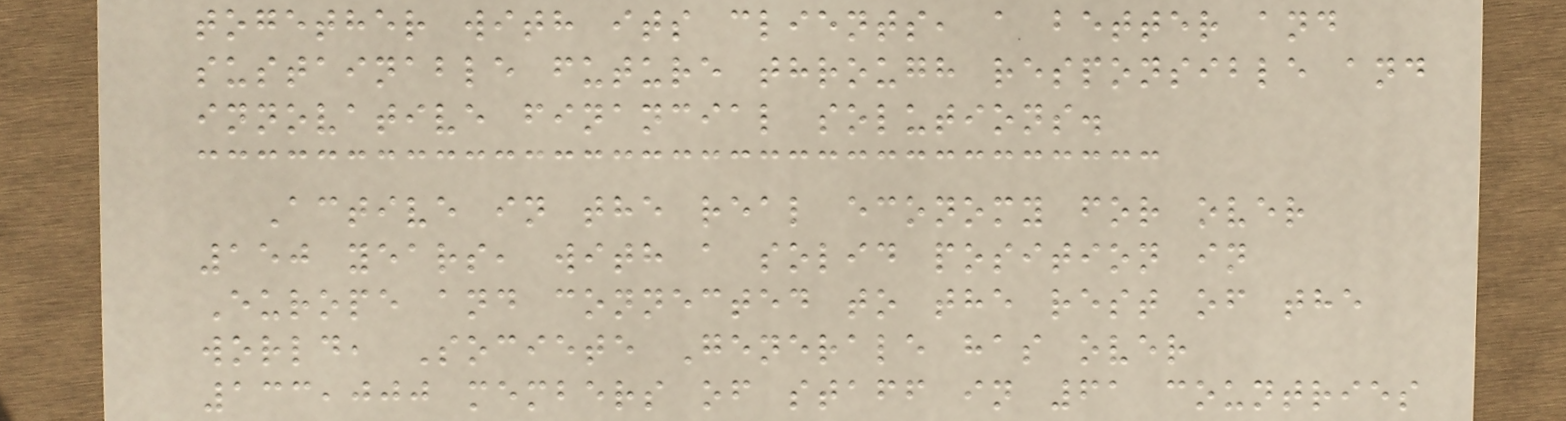together with its clients, a better and
sustainable future through responsible and
innovative financial solutions.
Active in the real economy for over
150 years, with a solid position in
Europe and connected to the rest of the
world, Societe Generale has over
133,000 members of staff in 61 countries
